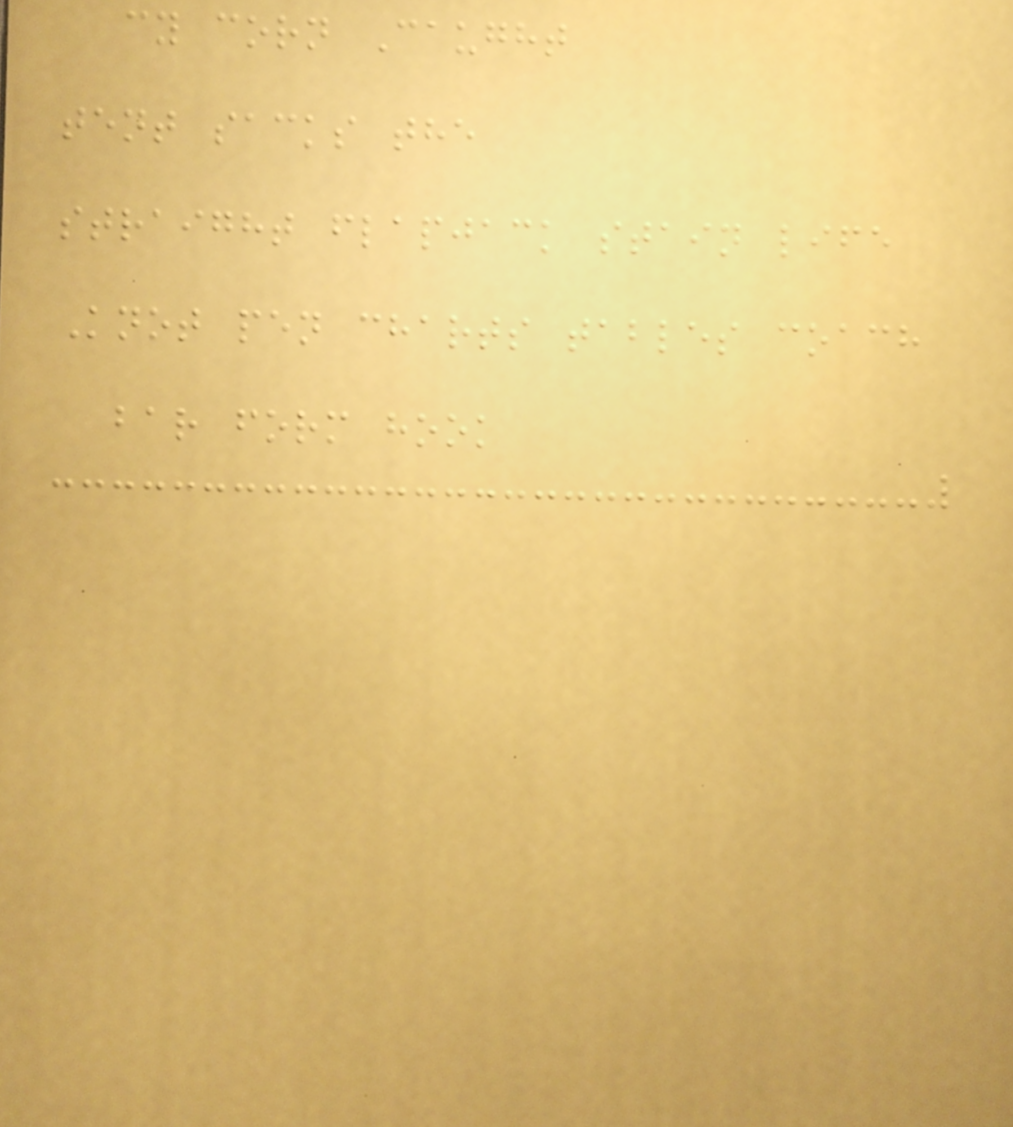cy corn Caught
tent sacks the
straight flapjack stain life
Knot pen charts tables coach
bar form hook
